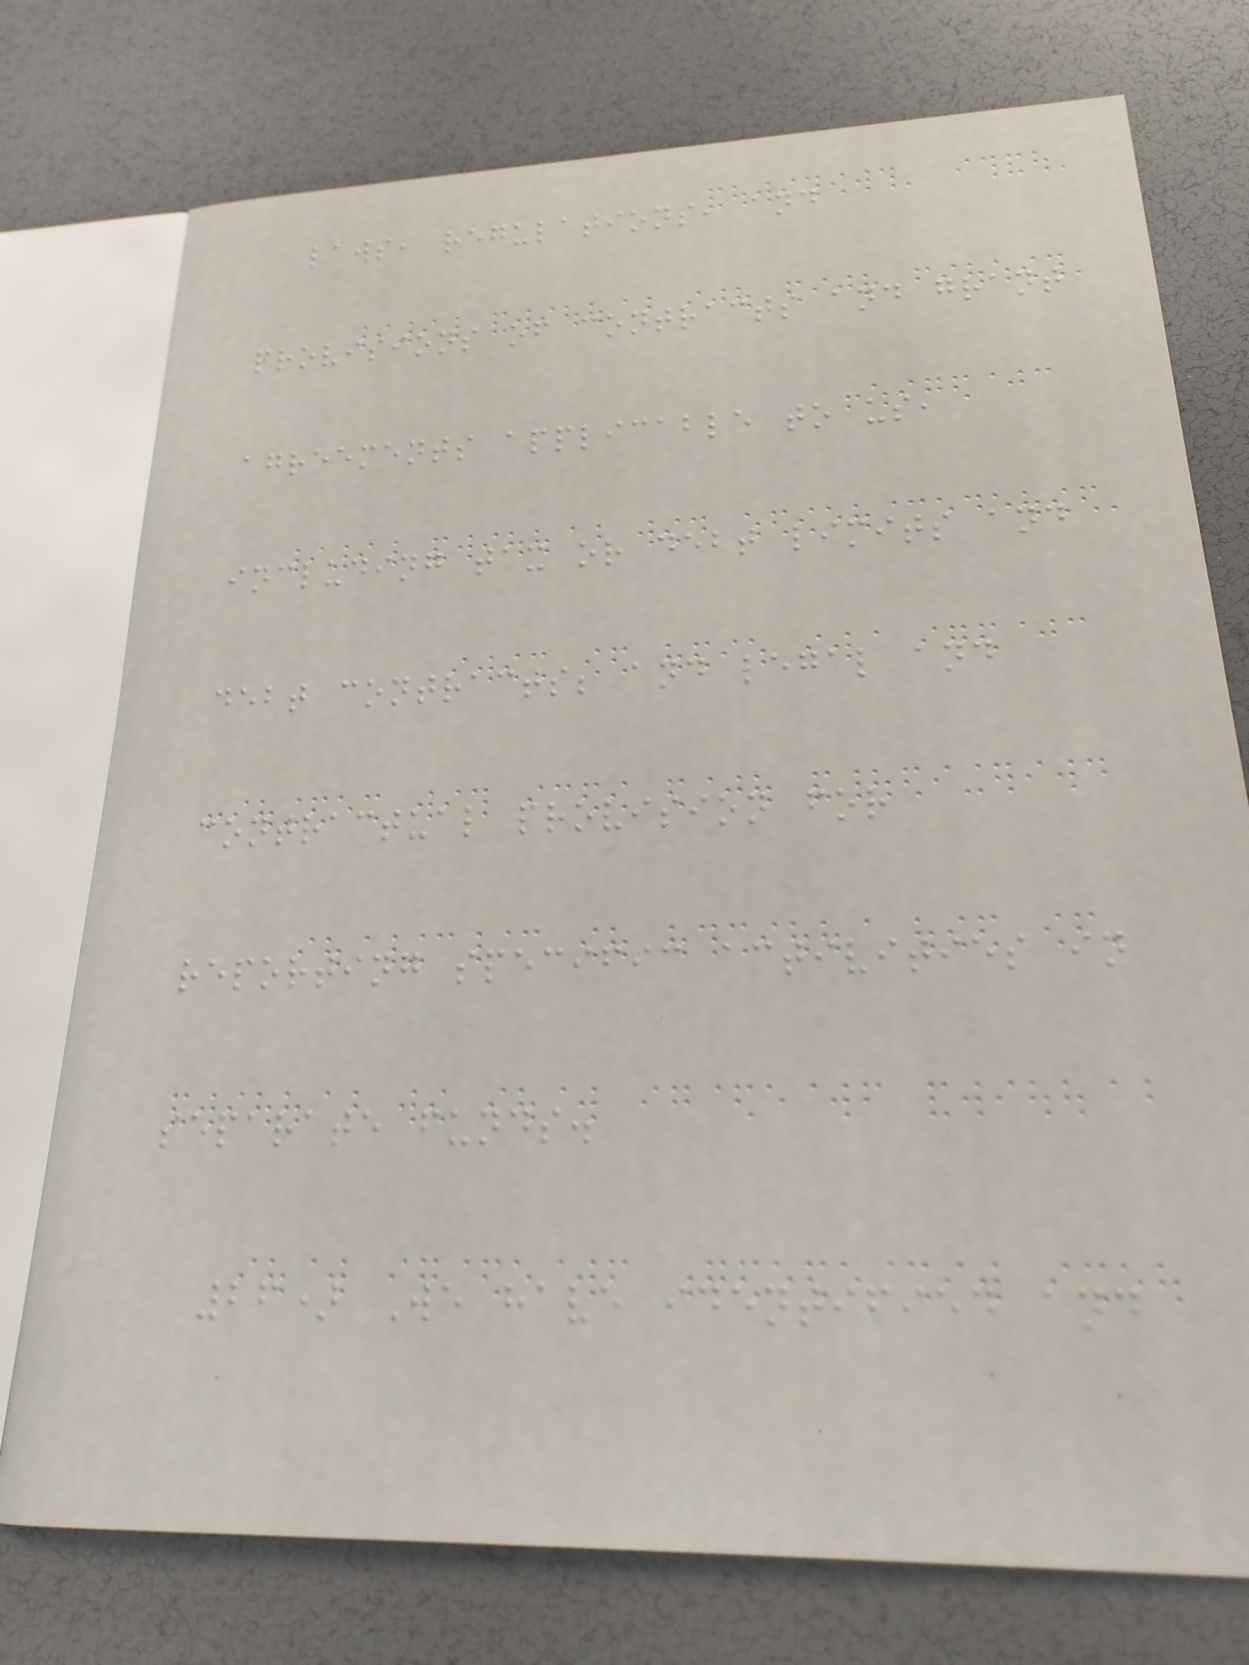laws, regulations, and
provisions of contracts and grant
agreements applicable to us,
including tax or debt limits and
debt contracts; and legal and
contractual provision for
reporting specific activities in
separate funds.
26) We have identified and
